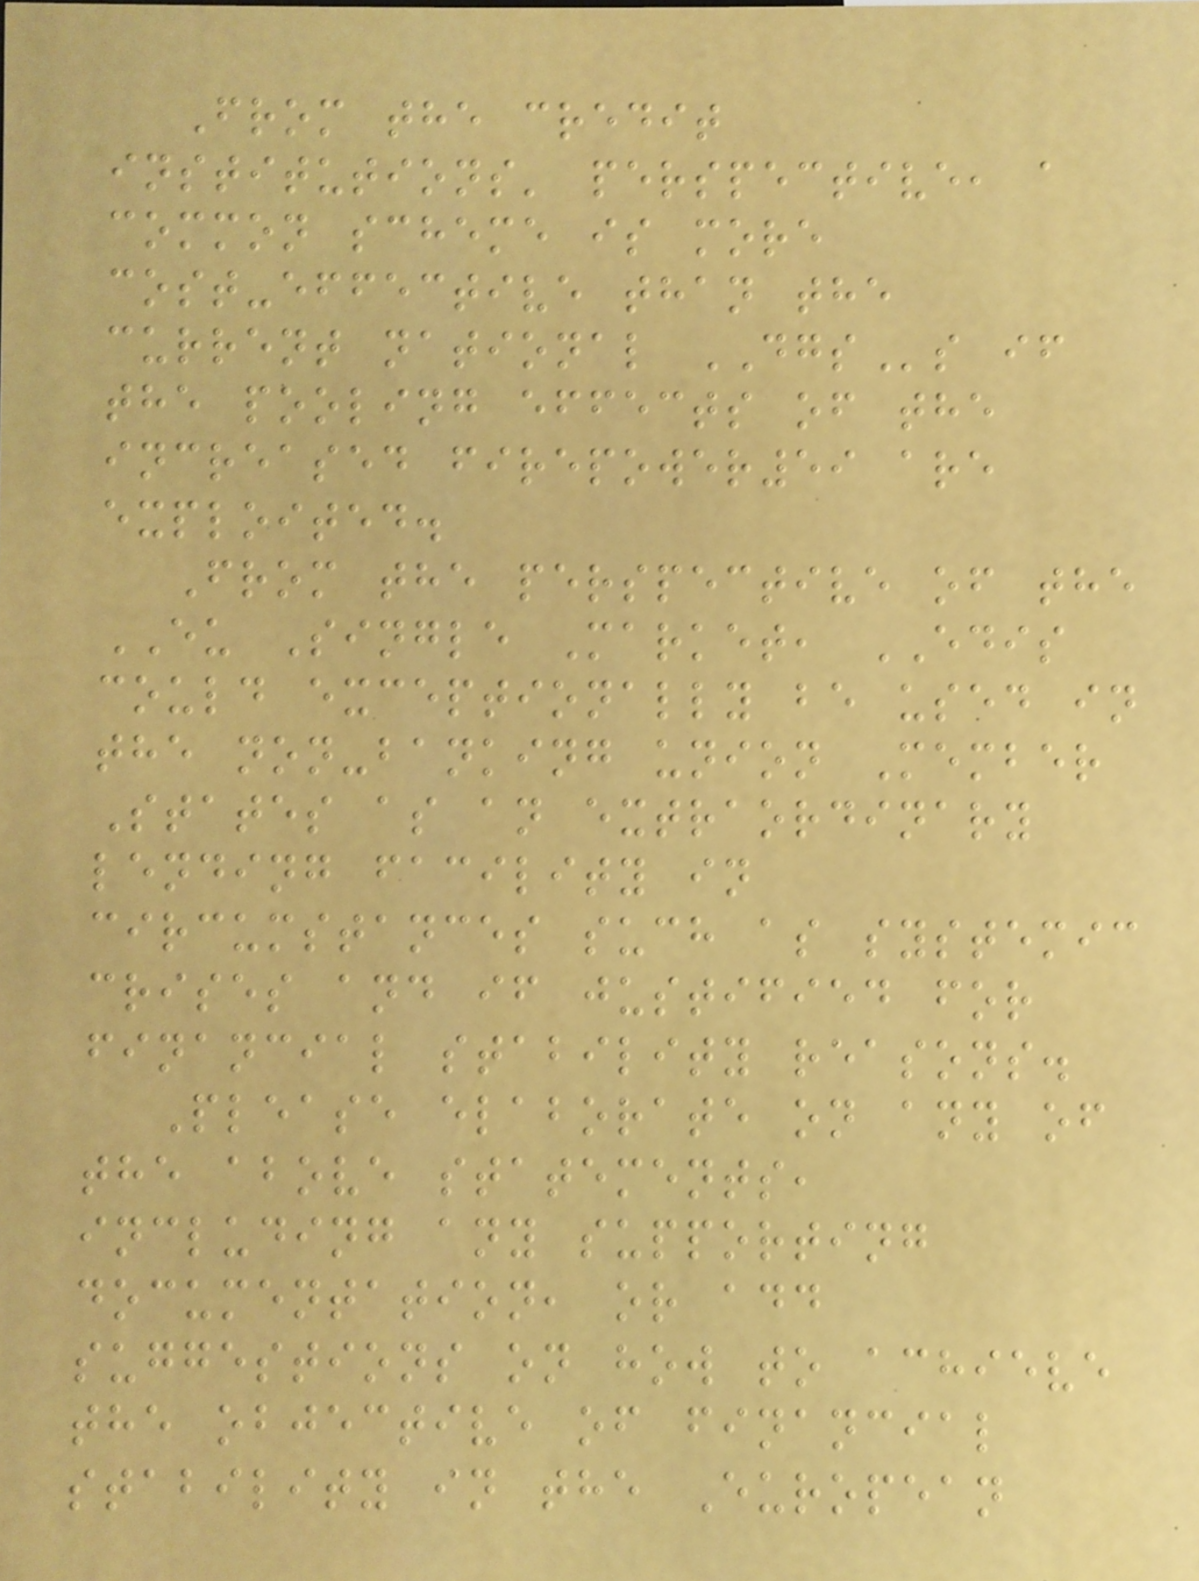From the credit
institutions' perspective, a
common scheme is more
cost-effective than the
current national DGSs if
the pooling effects of the
increased firepower59 are
exploited.
From the perspective of the
EU Single Market, EDIS
could exceptionally be used in
the non-banking union Member
States as an extraordinary
lending facility in
circumstances such as systemic
crises and if justified for
financial stability reasons.
Please elaborate on any of
the above statements,
including any supporting
documentation, or add
suggestions on how to achieve
the objective of financial
stability in the European
